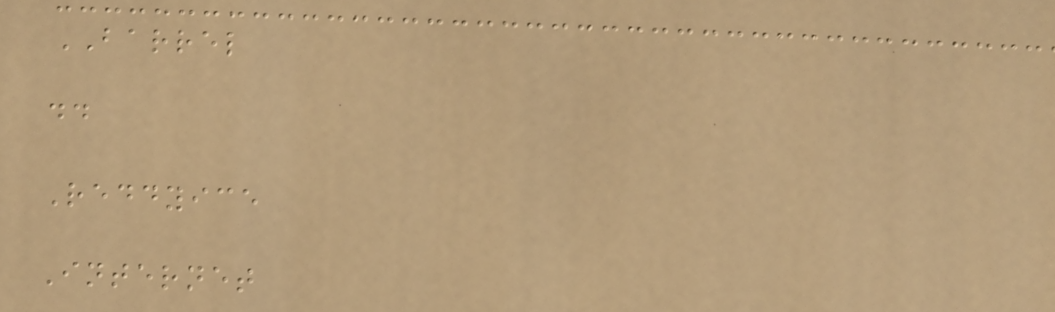BARREL
dd
Reddyice
Internet
